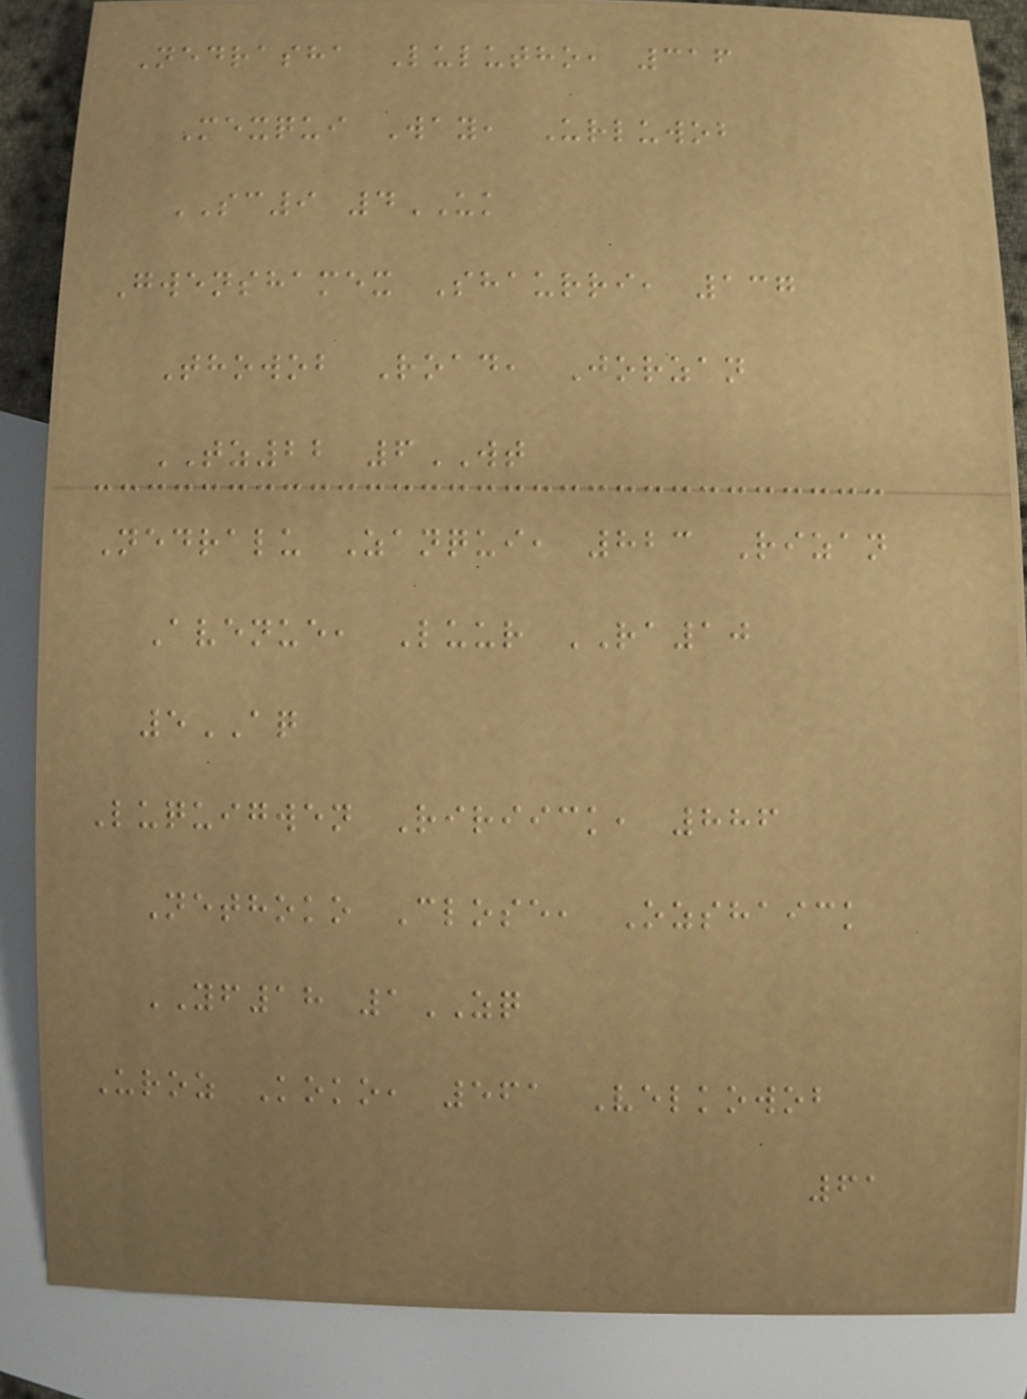Nedrasha Lulutho, 316
Mexqui Way, Urluwob
SC9 4UK
Gwenshamex Shaurri, 137
Thowob Road, Jorzan
TZ22 6WT
Nedralu Zanqui, 823 Rizan
Avenue, Luur RA10
5AQ
Luquigwen Ririick, 886
Nethoko Close, Ozshaick
YF18 1ZQ
Uroz Koko, 561 Velkowob
61
